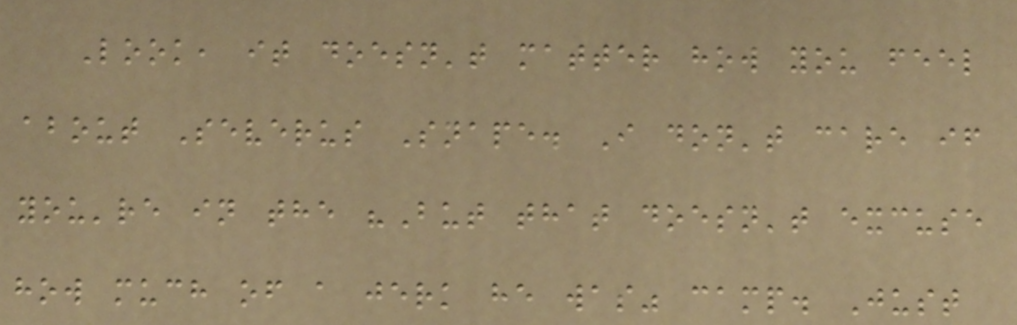Look, it doesn't matter how you feel
about Severus Snape. I don't care if
you're in the "But that doesn't excuse
how much of a jerk he was" camp. Just
